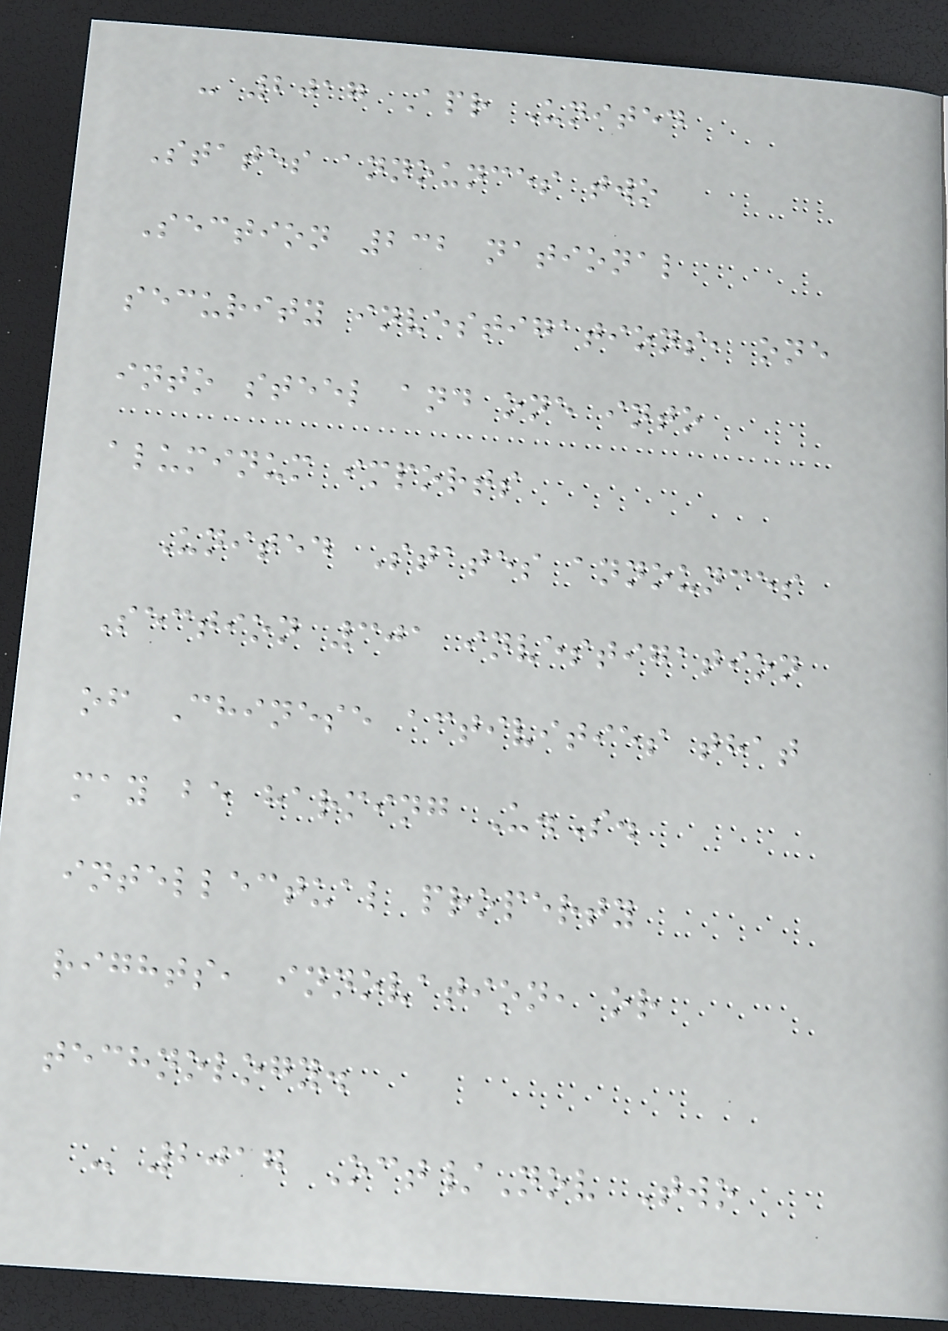- 2017 Apr United
States announces two
Section 232 national
security investigations, one
into steel and one into
aluminum imports
United States announces
Section 301 investigation
of Chinese activities that
may be harming U.S.
intellectual property
rights, innovation, or
technology.
- 2017 Oct/Nov Two
